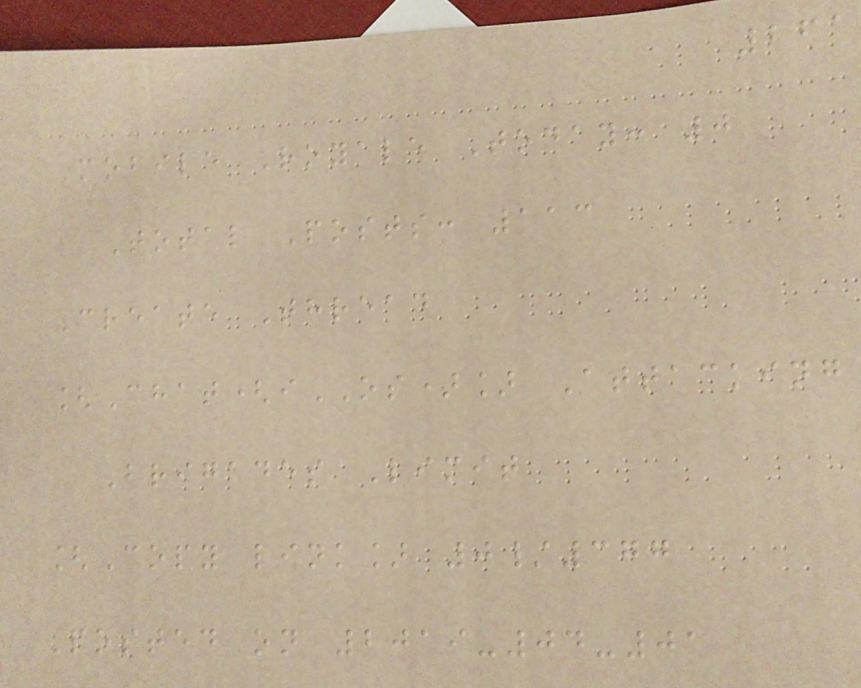261
Mobile Royale Today: 0
Total Posts: 113
Create Thread
[Chat(iOS)] Attacking
Brigades Limit
[Copy link] 0/377
Posted on 2019-04-01
